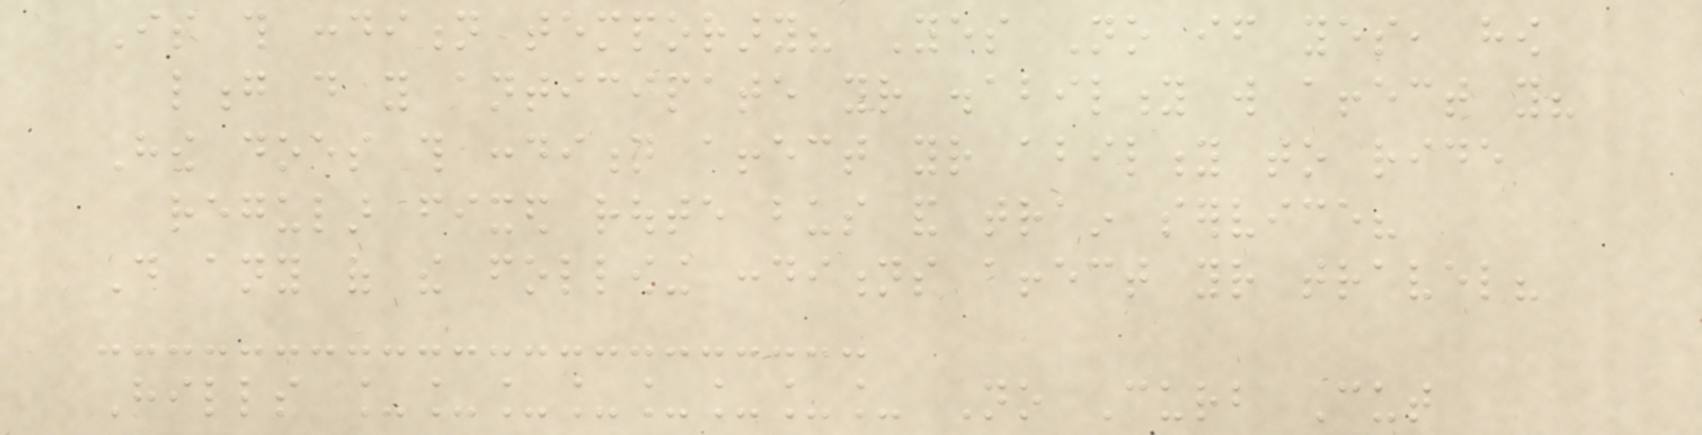Is this condition temporary? Yes No if yes, how
long do you anticipate your disability will affect you?
How does this condition affect your ability to ride
regular fixed route bus and train service?
Do any of the following conditions affect your travel?
Hills ________ No Curb Cut
